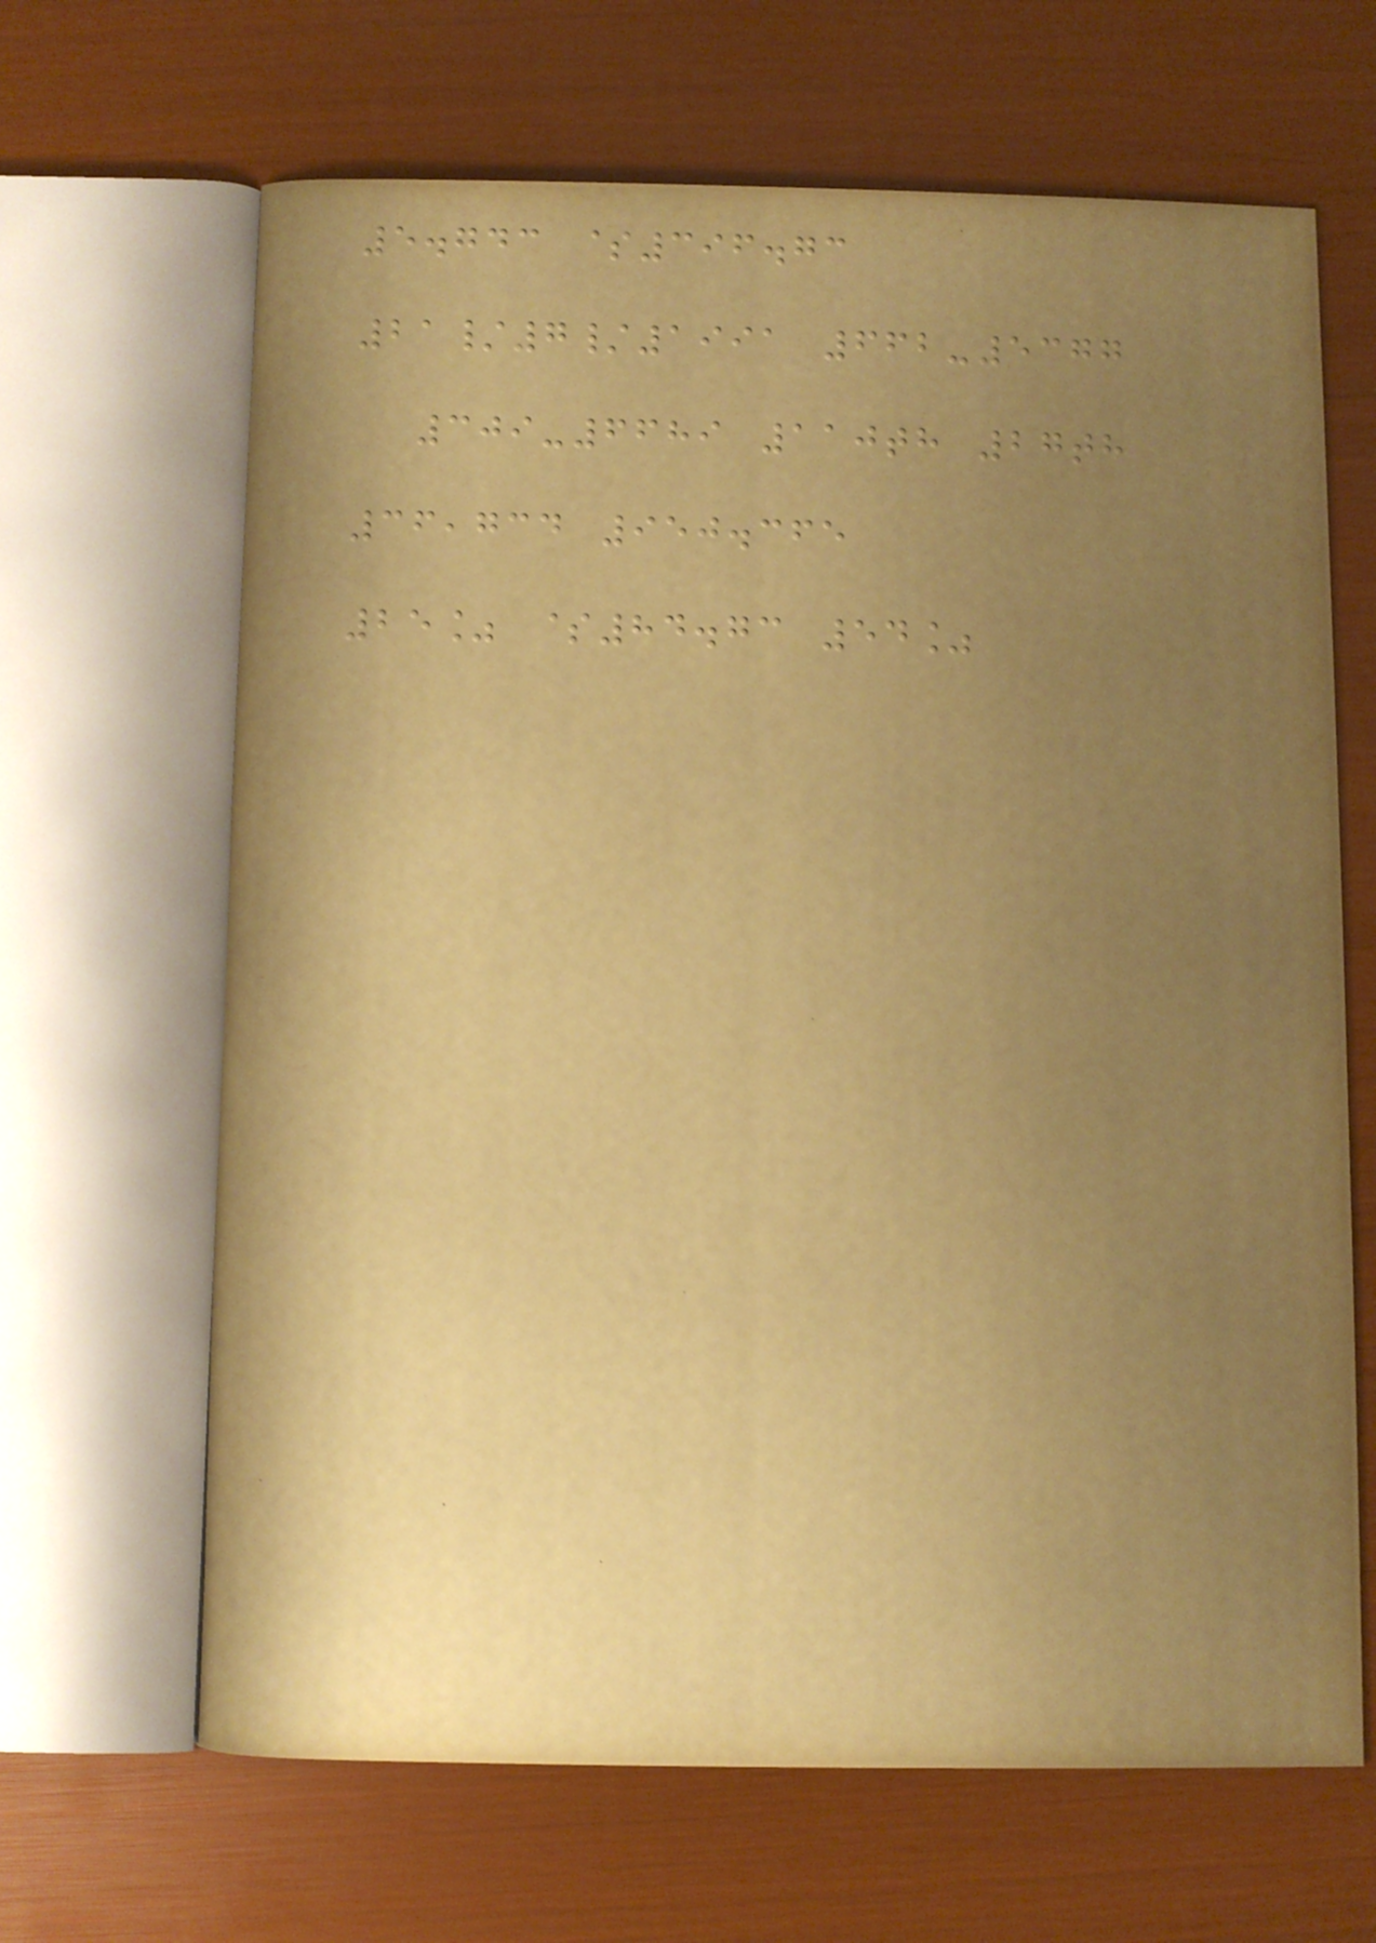5.743 $396.73
21/7/1991 662-5377
309-6689 110th 27th
36,734 950.365
25% $84.73 54%
